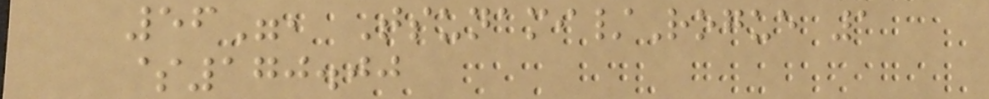56", Tsunami/Rogue 1
$170.00
